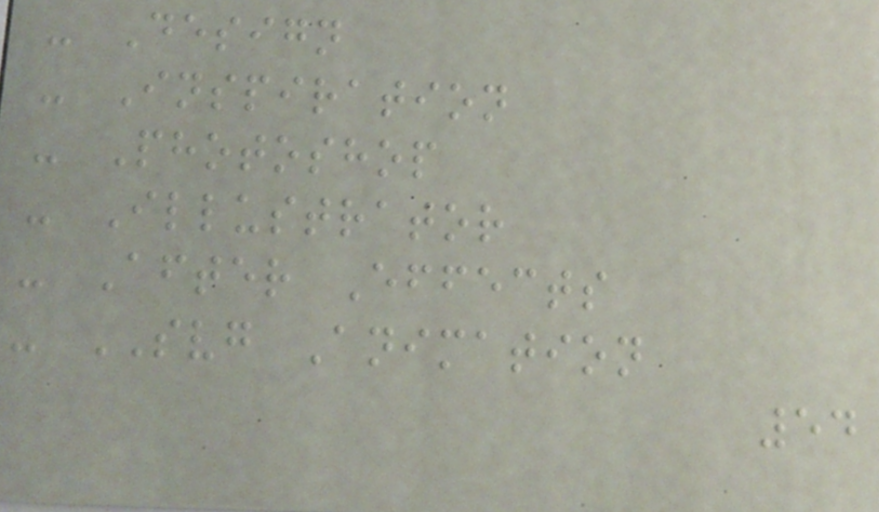- Design
- Inspiration
- Photoshop
- Illustrator
- After Effects
- SVG Animation
54
